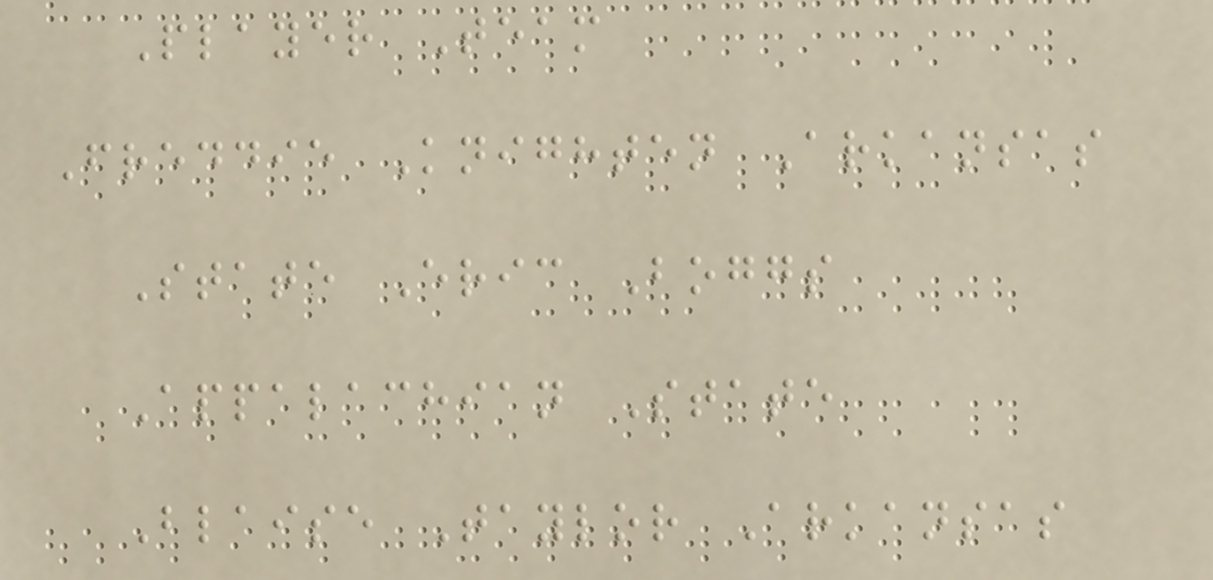Player Team
Freddie Knighten Arkansas
State Eric Boggs
Appalachian State
Blaise Taylor Arkansas
